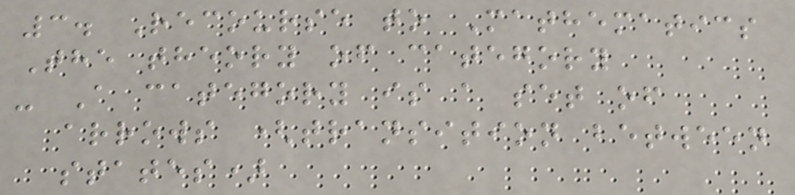3. Recourse to Mathematics
The theory of category
- A category is a set of
arrows (transition between
states)
